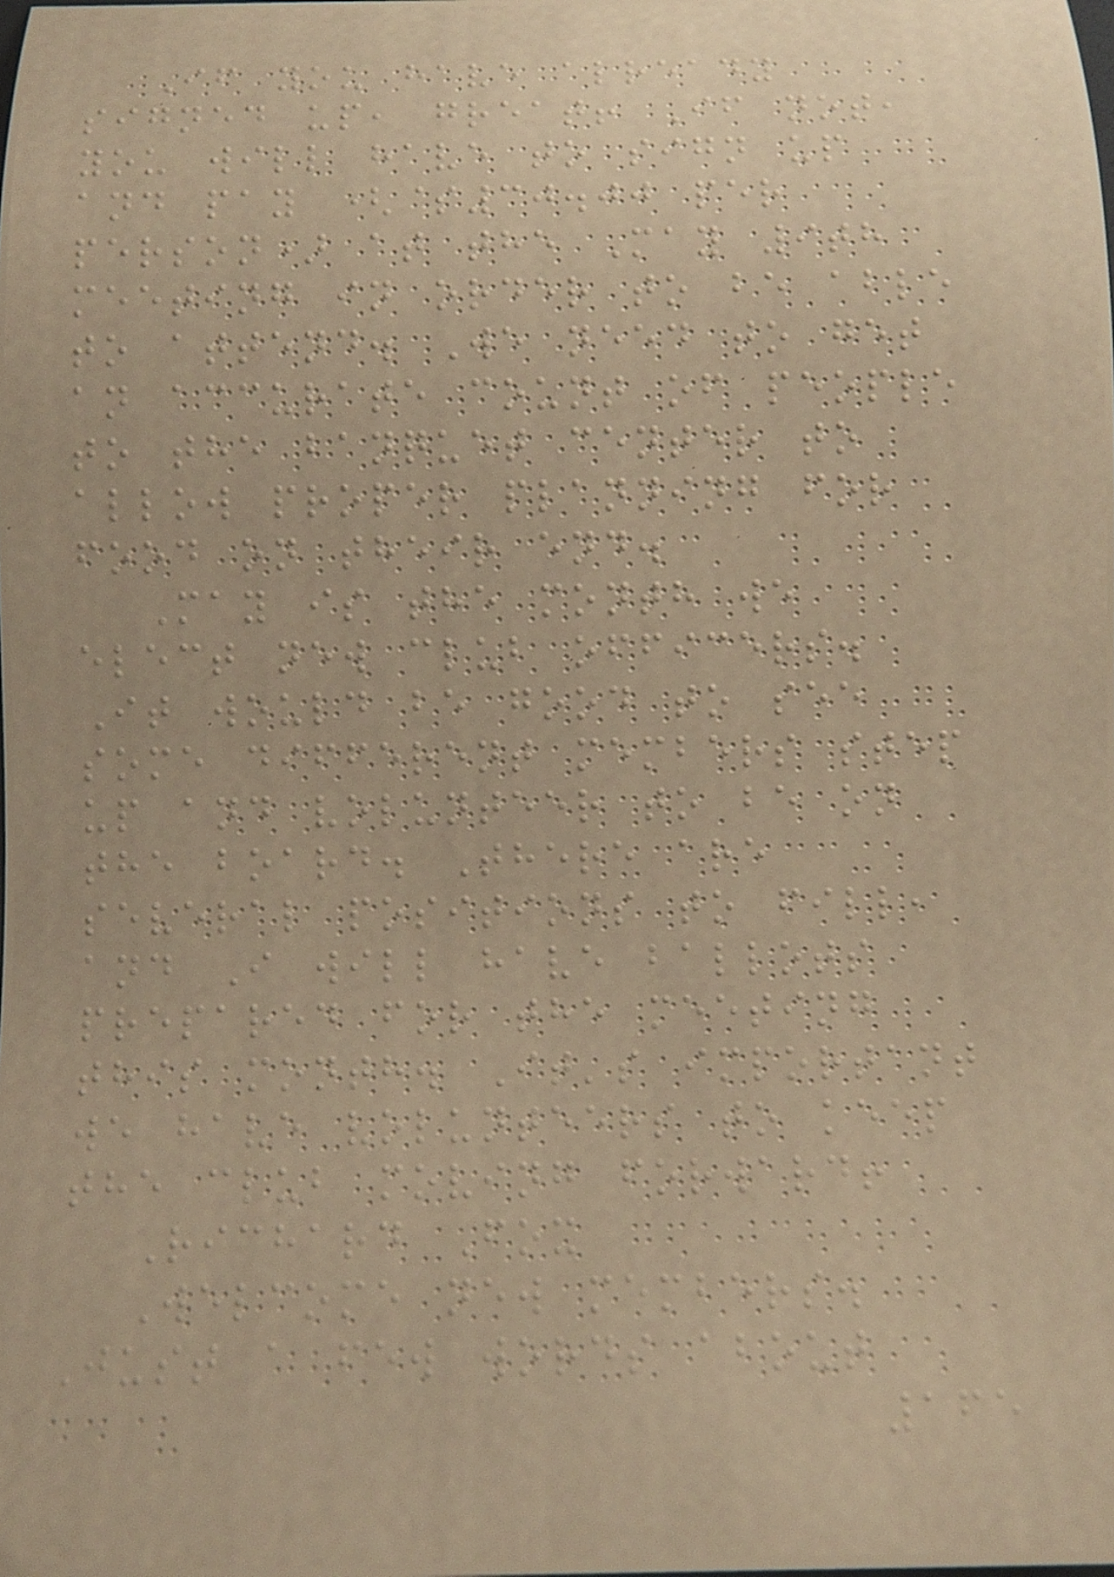If you have already
signed up, great! If not,
you will have to sign up
and pay ($30.00 per
person) at the May 9th
meeting in order to be able
to attend. We need to get
an accurate count of people
to the banquet center to
allow proper planning for
food on their end.
May is the month we
elect new club officers.
It would be good to see
some different members step
up and volunteer to be on
the board. There are
several positions to fill,
and I will have ballots
prepared for the meeting
this month. It's important
we have volunteers to keep
the club moving forward!
Richard Fox
Welcome new members.
Just a few words about
165
